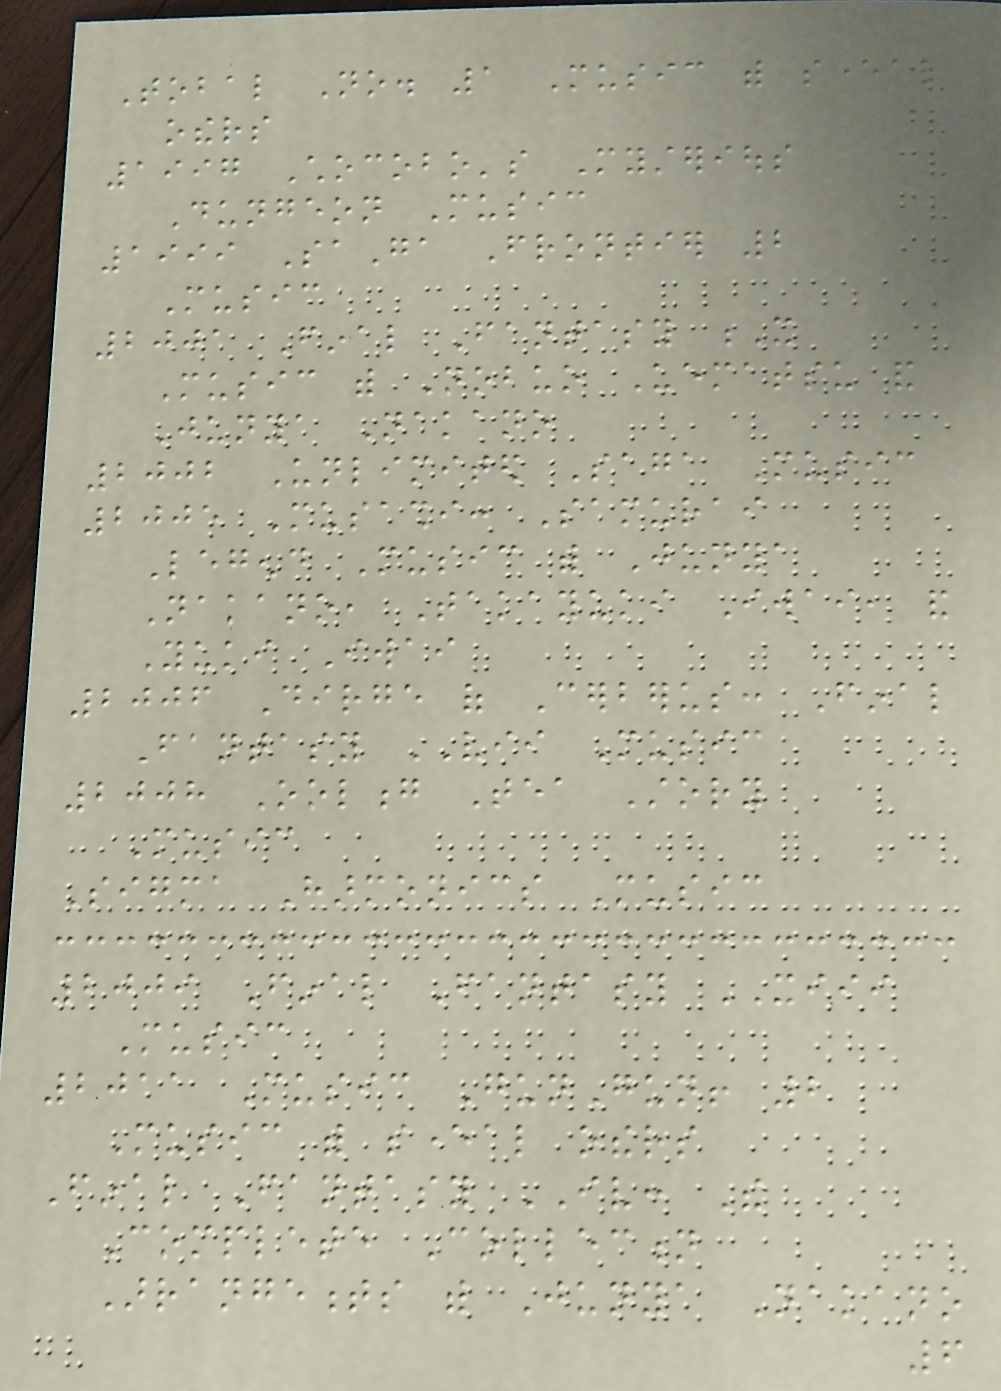Tobal No. 1 Music with several
others
1997 Chocobo's Mysterious
Dungeon Music
1999 SaGa Frontier 2
Music
2001 Final Fantasy X
Music with Nobuo Uematsu and
Junya Nakano
2002 Unlimited Saga Music
2005 Musashi: Samurai
Legend Music with Junya
Nakano, Takayuki Iwai, and
Yuki Iwai
2006 Dirge of Cerberus: Final
Fantasy VII Music
2008 Oolong Tea Story
Music
Sigma Harmonics Music
2009 Final Fantasy XIII
Music
2011 Music GunGun! 2
Music with several others
Final Fantasy IV: The
Complete Collection
Arrangements with Junya Nakano
6
